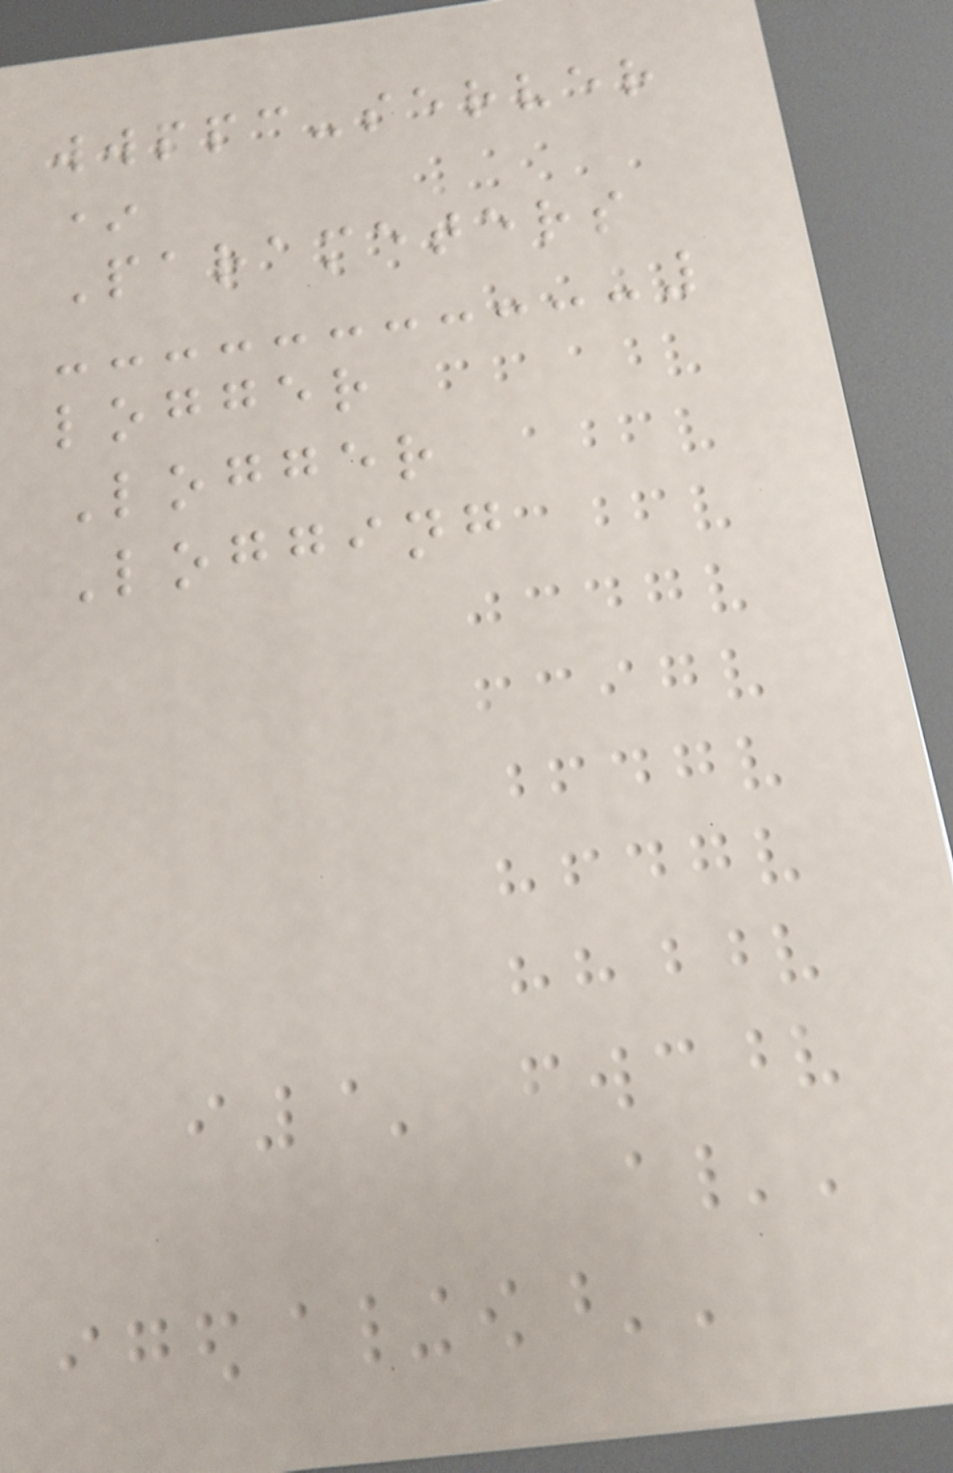wwppc-server
*
Parameters
logger
Logger
Logging
